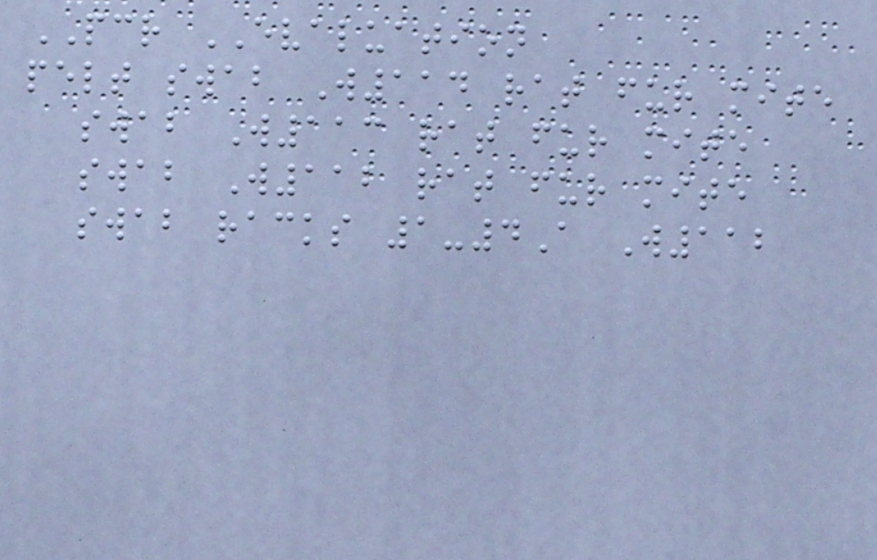PCR EVALUATION
pelt swab W114 rat fur mite
swab W113 rat fur mite
swab W112 rat fur mite
swab racks 1-4A W112
